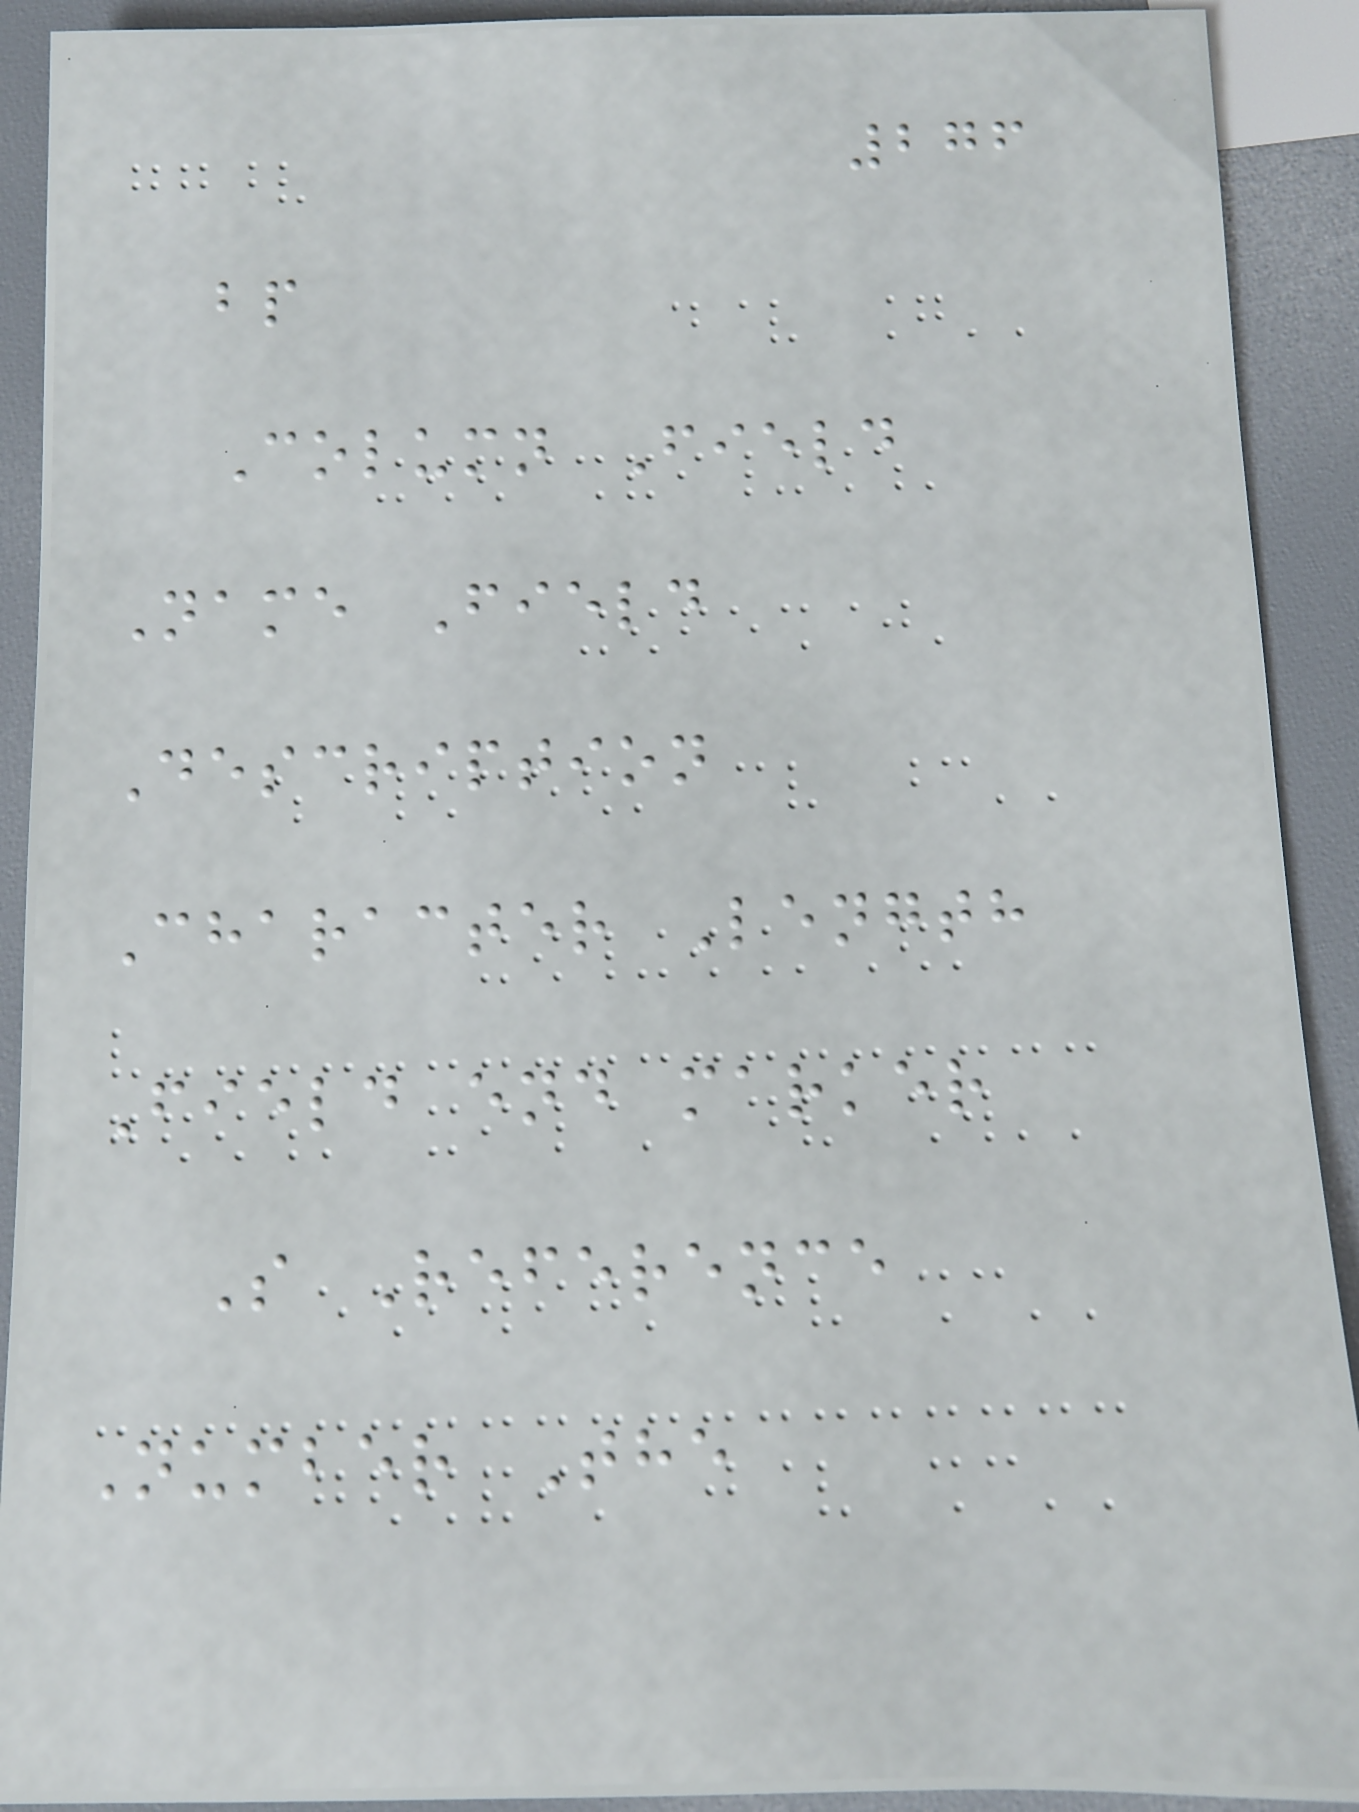276
bp
Column Field
Name Field
Description
Character Length
Field end marker
S Reference
Number The
